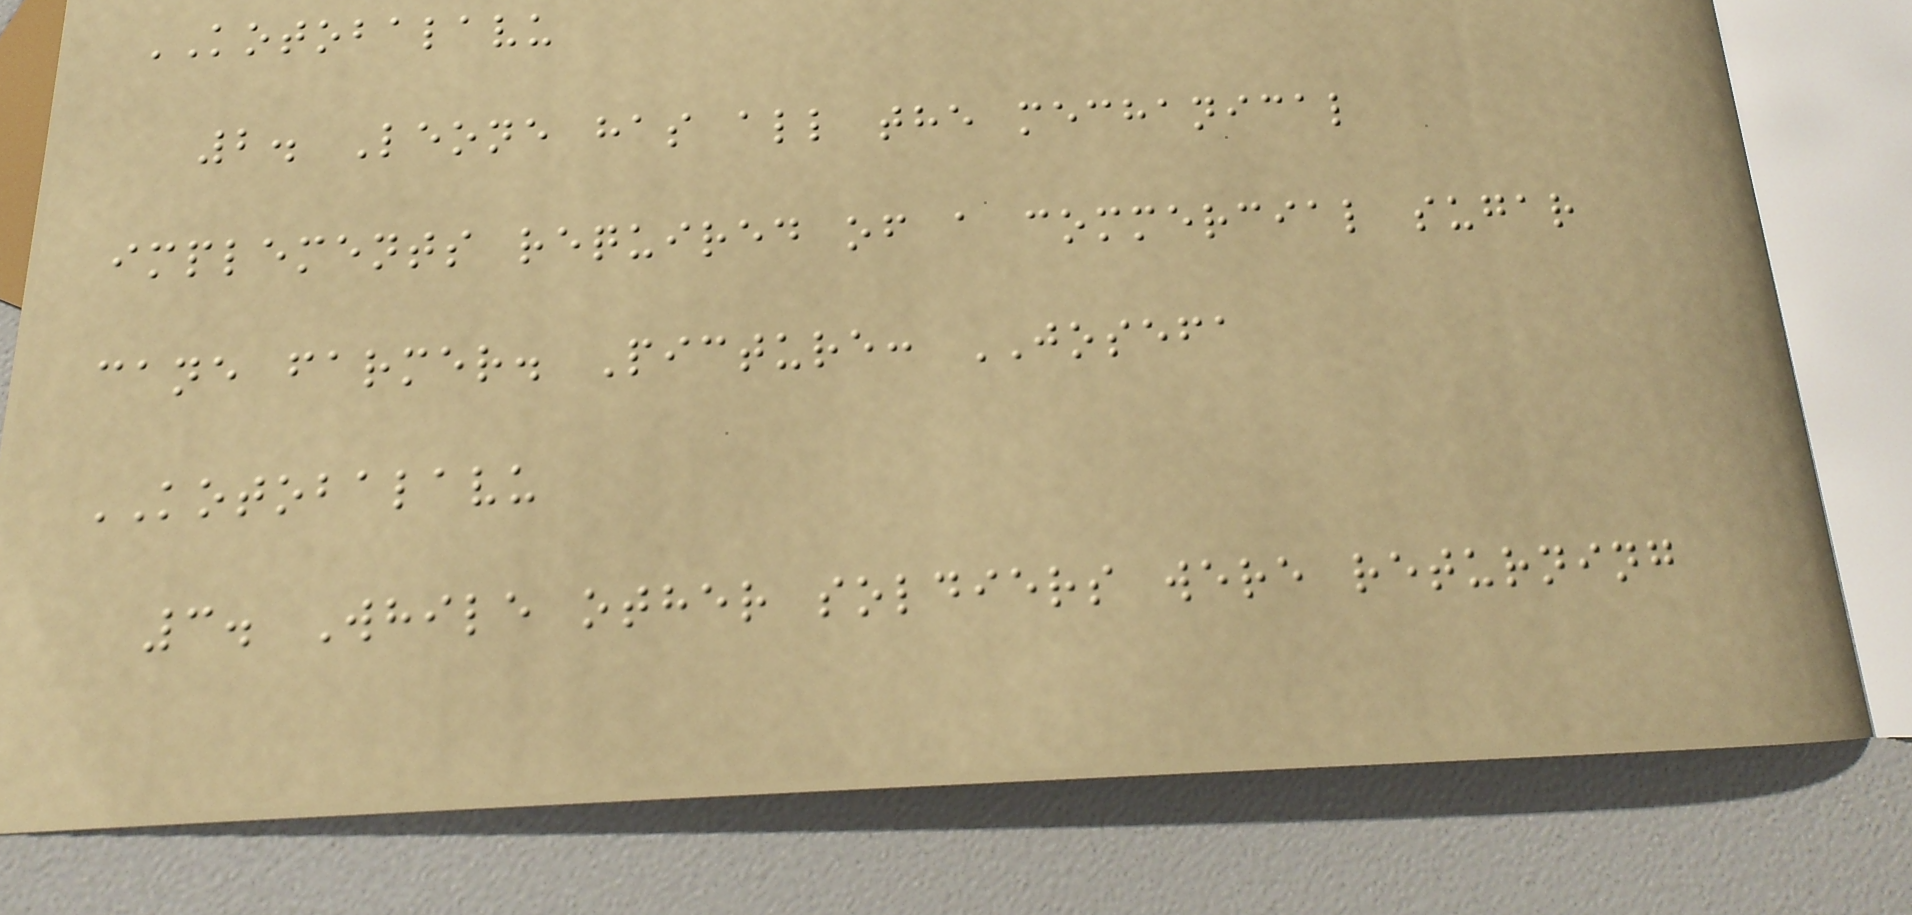KOTOBALAVU
2. Leone has all the mechanical
implements required of a commercial sugar
cane farmer. Picture: JOSEFA
KOTOBALAVU
3. While other soldiers were returning
